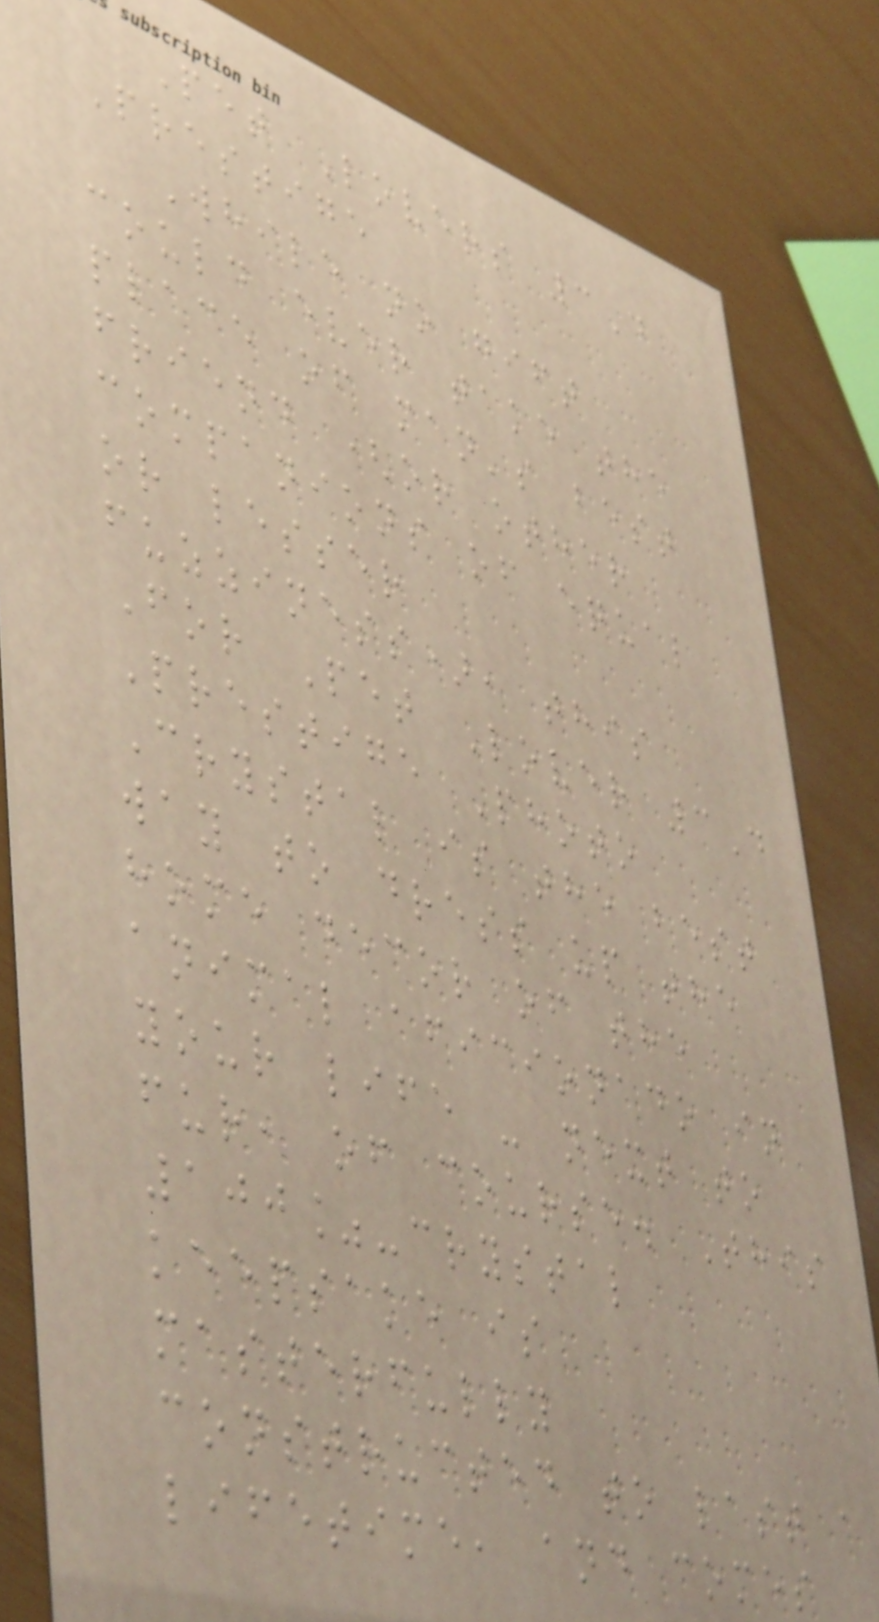Pet Lovers 3D
Prestige
While no gift
could ever take the
place of man's best
friend (or other
companions of equal
or lesser
fuzziness), this
For Pet Lover 3D
Prestige Photo
Crystal is the best
way to dress up the
home decor of the
animal aficionado in
your life - next to
fur, of course. This
100%-crystal
keepsake is
masterfully
constructed to last a
lifetime, and comes
